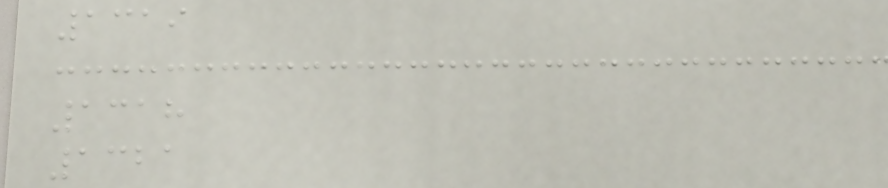1319
1318
1321
